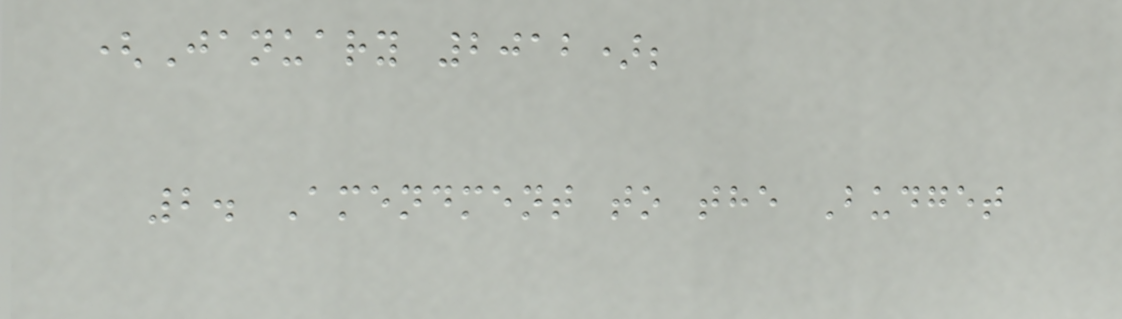(January 2012);
2. Amendment to the Budget
